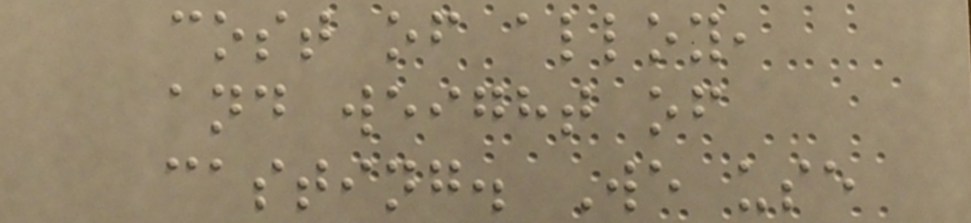cost of alloy,
and weight of
casting. We use
